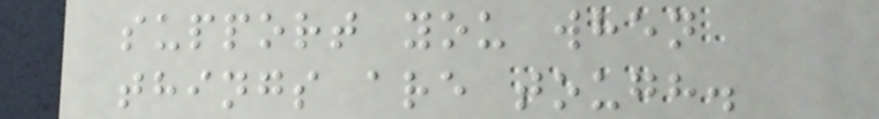support you when
things are tough.
